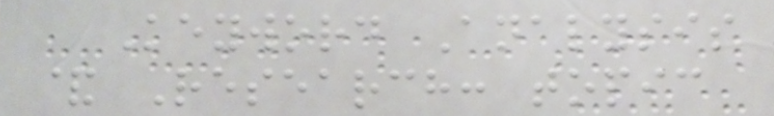Keyword Analysis
& Research: topic
